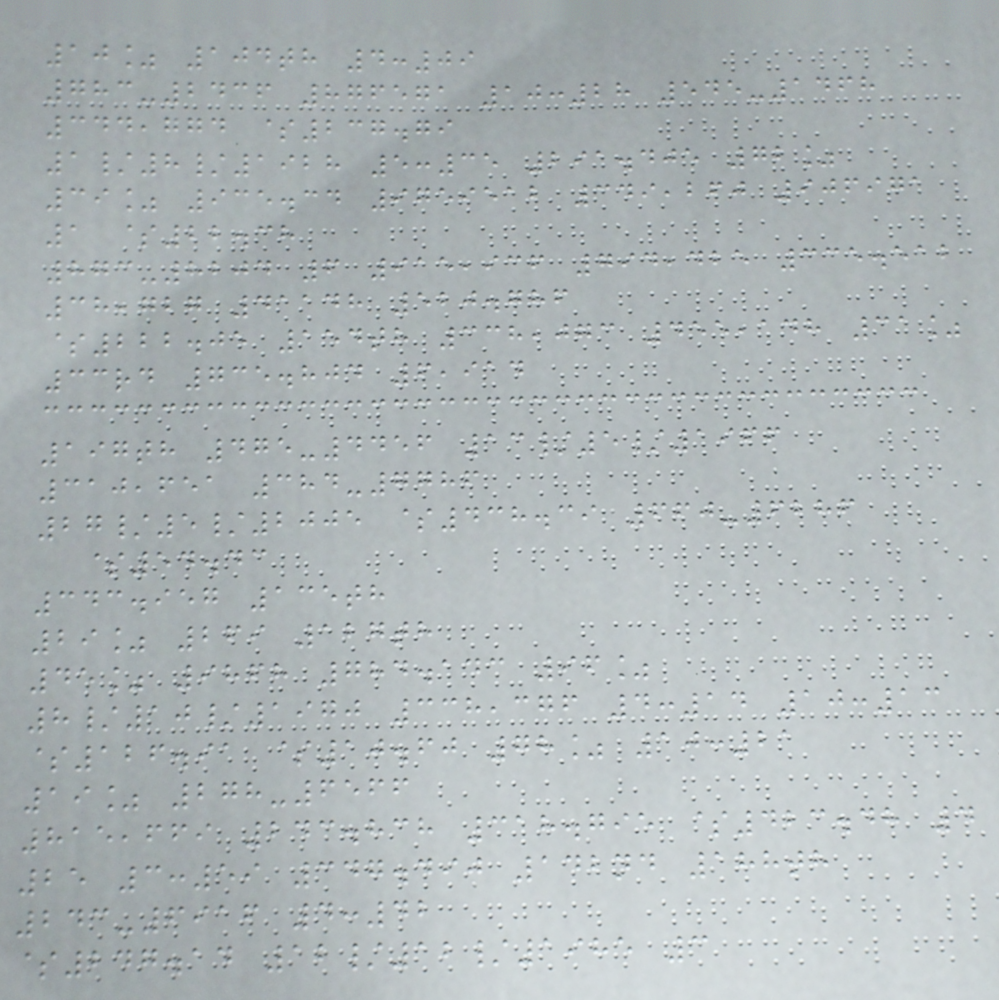10% 104th 4:09
783-2436 876571 10:28 545-1468
344,774 $237.79
1/8/1928 5:35 291.405 72%
39% 935.34 9759512 349,260 906971
1 $22.38
873-8204 6 915,936 794,425 335.512
38,727 41148 520.786
$222.05 154th 338,073 455,148 31%
33rd 735.804 6,914
197th 475-4456 13/5/1966
310,651 384-7786
27/5/2005 $438.39 660-6286
$54.43
343.957 135th
29% 269 127th
45% 9868 784.143 96%
8/10/1970 338,376 4:14 10:13
$126.91 $10.60 78% 10:21
19% 278-6566
815,669 243.838 318.795 $423.48 4
25 3:59 347.490 142nd 188th
243-6916 4:42
$247.14 12/12/1985 3
